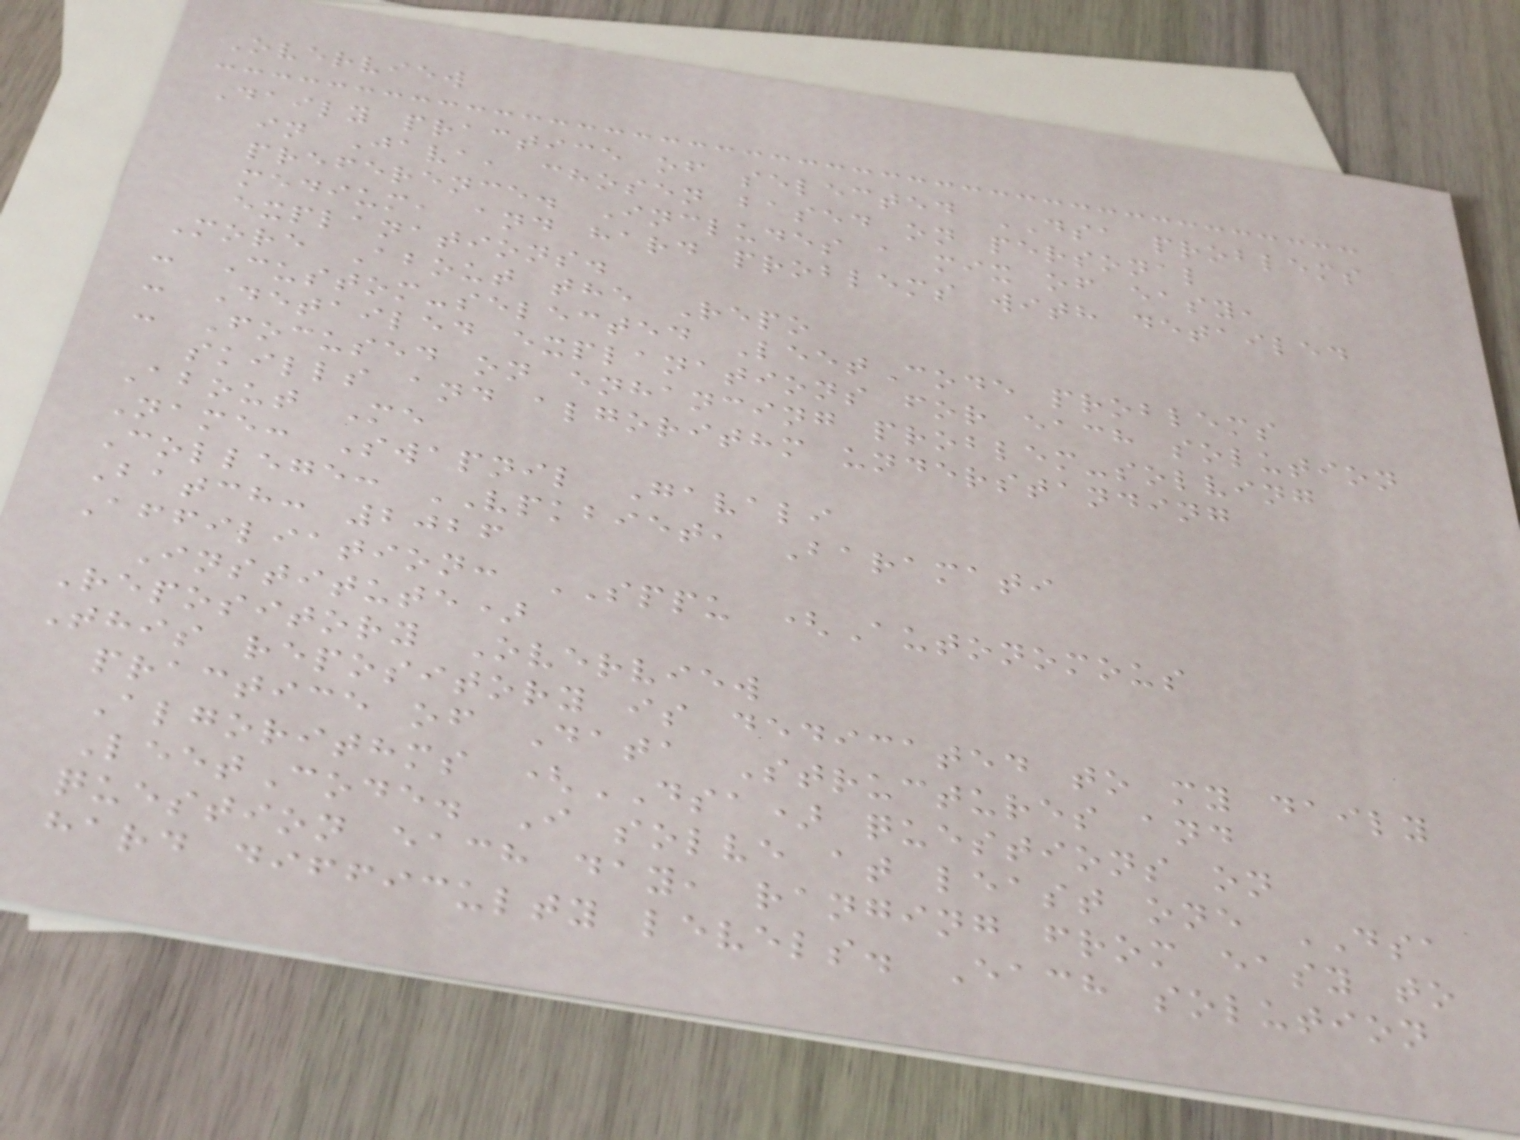Overview
Daily practice of selected DSA problems
in Java, chosen based on personal
preference. Includes a mix of easy,
medium, and hard problems with detailed
explanations.
More About the Repo
- Custom-selected LeetCode problems
- Detailed explanations for each solution
- Focused on enhancing problem-solving
skills and algorithm understanding
About Me
Name: Swapnil Gavali
College: VPKBIET, Baramati
Batch: 2026
Affiliation: SPPU (Autonomous
Institute)
Repository Overview
This repository is dedicated to my daily
practice of Data Structures and
Algorithms (DSA) questions on
LeetCode. I solve at least one DSA
question each day, ranging from easy to
hard difficulty levels. Each solution
